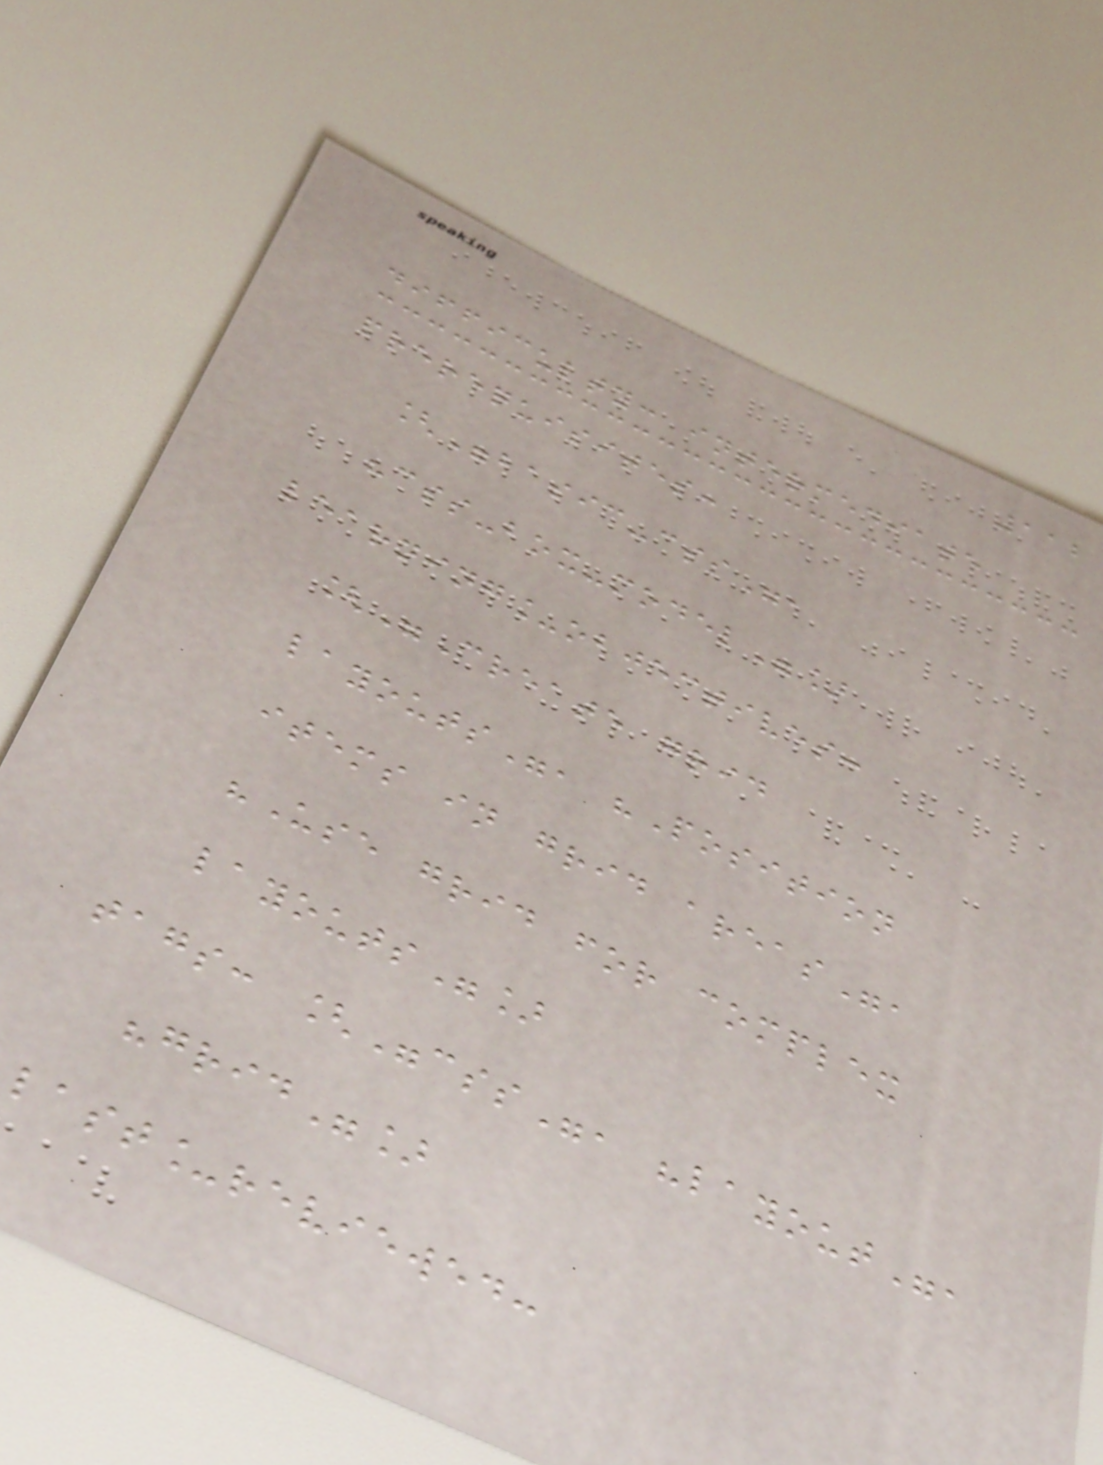112
difficulty: intermediate
prerequisites:
["basic-css",
"css-box-model"]
learning_objectives:
["Create grid
layouts", "Position
items in grid areas",
"Use grid for complex
layouts"]
tags: ["css", "layout",
"grid"]
last_reviewed:
